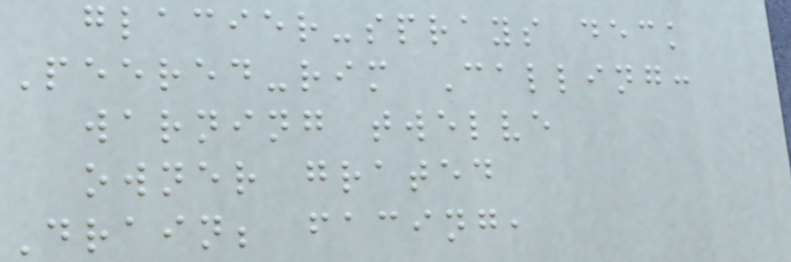glacier-sprays deck
Peered-rim Calling:
warning twelve
owner grated
Drain; facing,
